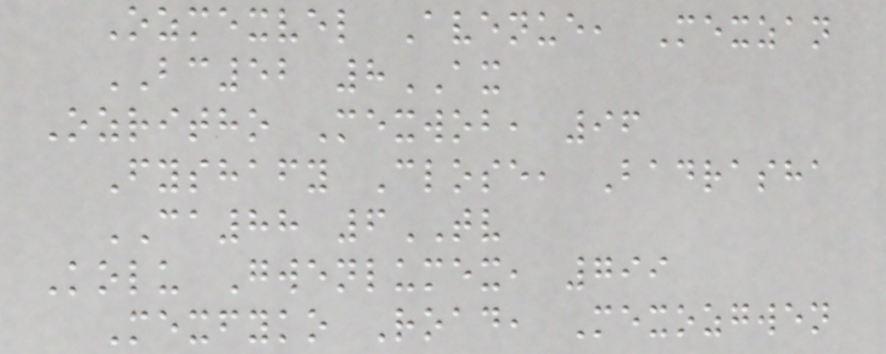Ozmexvel Avenue, Mexzan
BC52 8AX
Ozritho Mexwob, 96
Fyshafy Close, Badrasha
CA88 6TV
Kolu Gwenlumex, 799
Mexfyko Road, Mexozgwen
